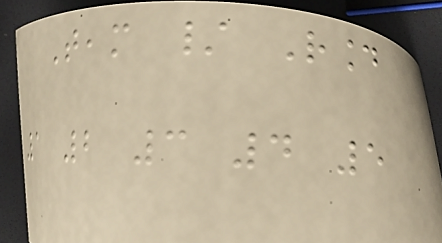Team / Round
1 2 3 4 5
